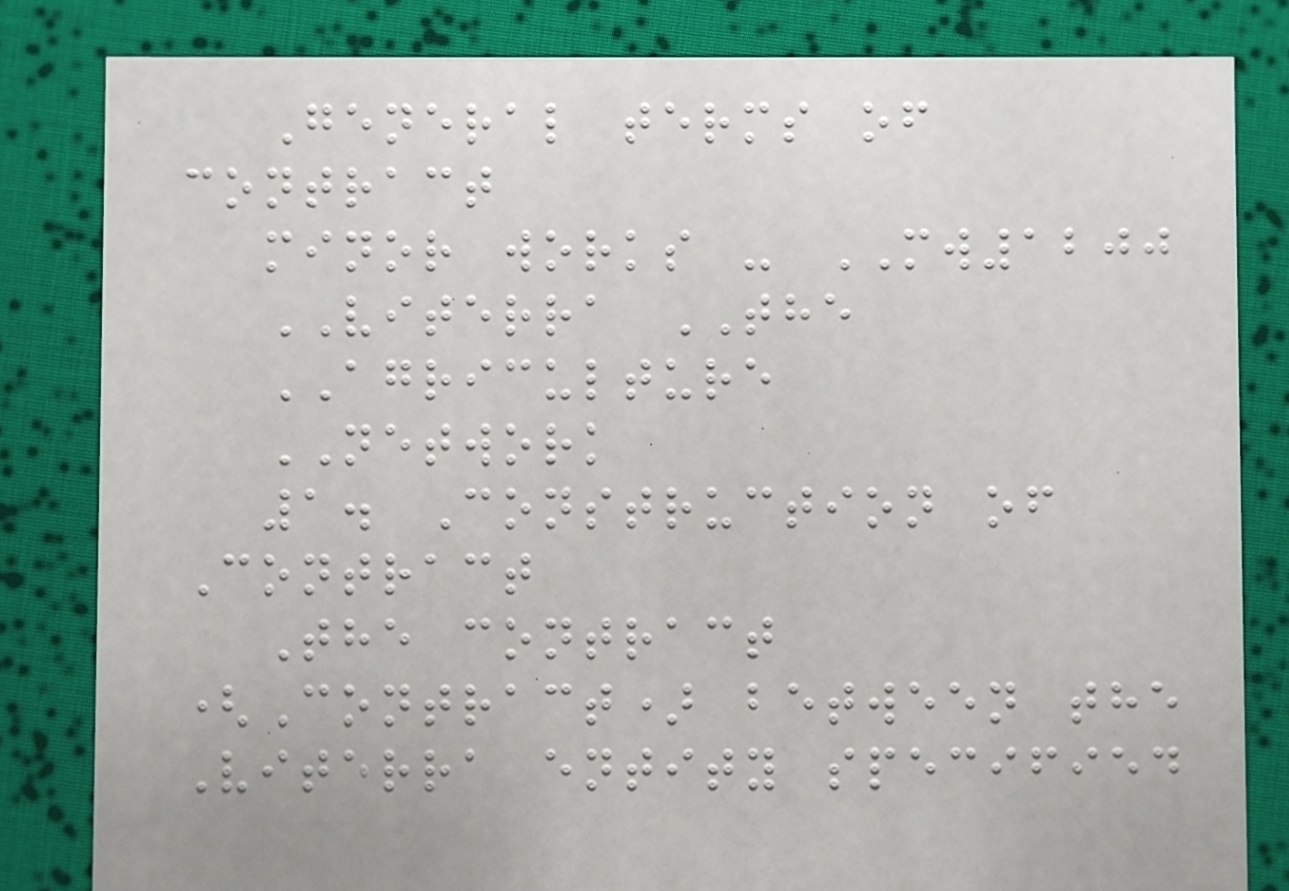General terms of
contract
minor works - MW1200
VITERRA THE
AGRICULTURE
NETWORK
1. Construction of
Contract
The contract
(Contract) between the
Viterra entity specified
